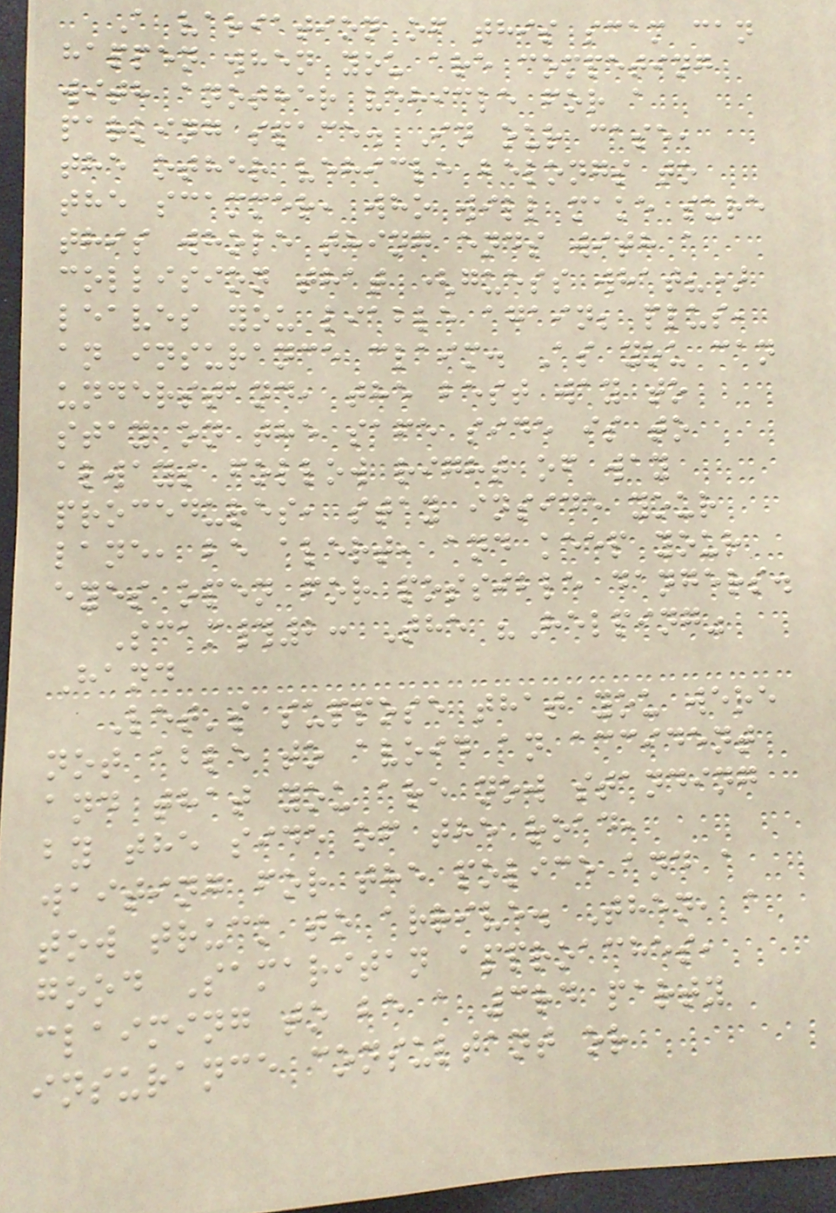A variation of this scam can
happen when you are competing
with another vehicle for a
parking space. In our case,
the other vehicle belongs to
the scammer, who will make sure
this whole thing ends with a
collision that (guess what?)
leaves you liable again; plus,
an insurance claim. As you can
understand, the best way to
stay on the safe side is to
always follow right of way
procedures, stay inside your
lane, be alert, and keep your
eyes open for possible dangers.
Scam#2: The "Helping"
Hand
Let's suppose that you were
not able to avoid an accident
and that you are now standing
by the side of the road,
waiting for the police and a
tow truck to arrive. Then, a
good Samaritan approaches,
claiming to be a 3rd party
insurance consultant or
